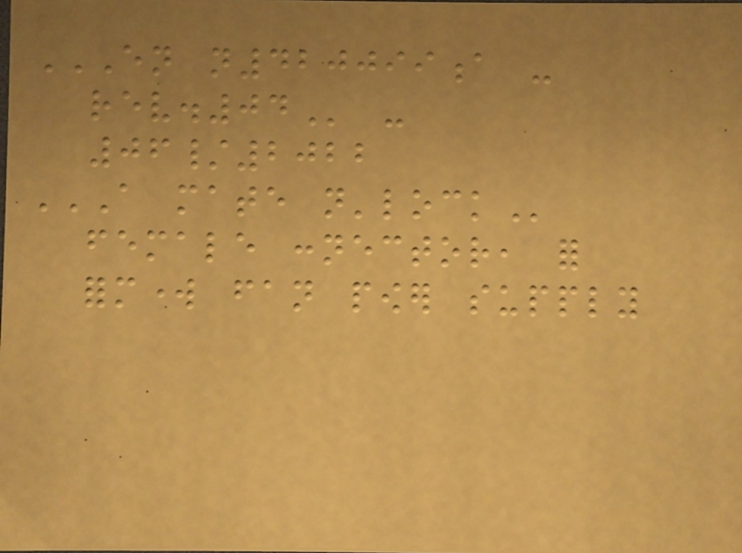EN N420099A -
REV.04 -
06/2022
A MATE N'LOCK
female connector, for
formwork fan power supply
